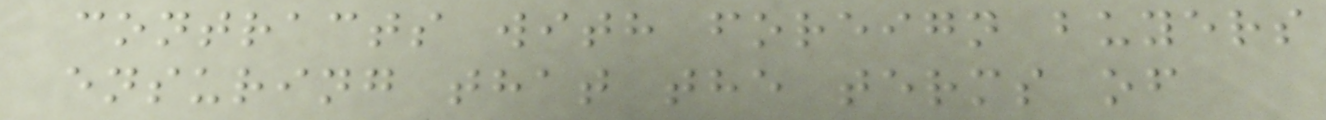contracts with foreign buyers
ensuring that the terms of
